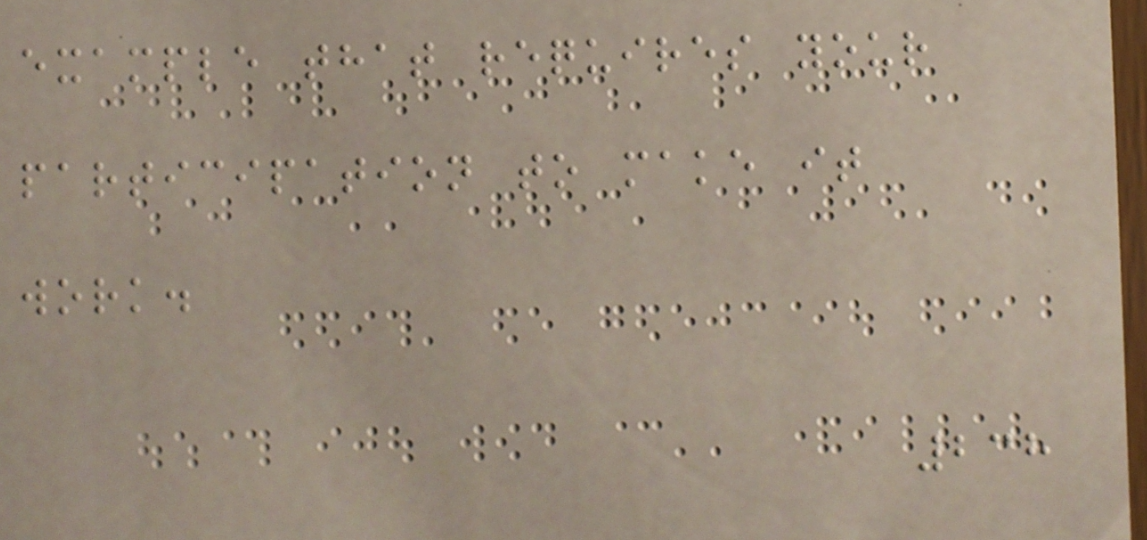example that requires your
participation to make it
work.
238
